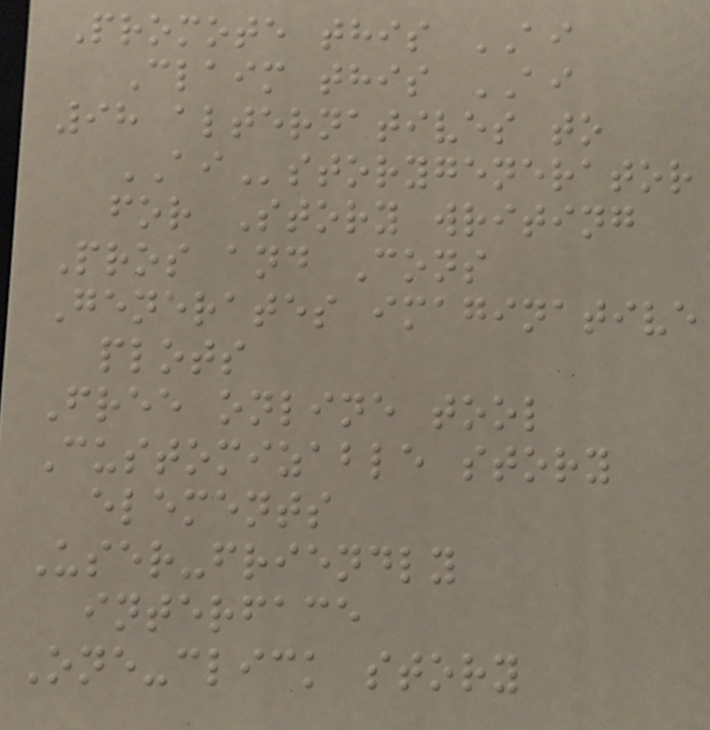Promote this AI
Claim this AI
98 alternatives to
AIstorygenerator
for Story writing
Pros and Cons
Generates imaginative
plots
Free online tool
Customizable story
elements
User-friendly
interface
One-click story
